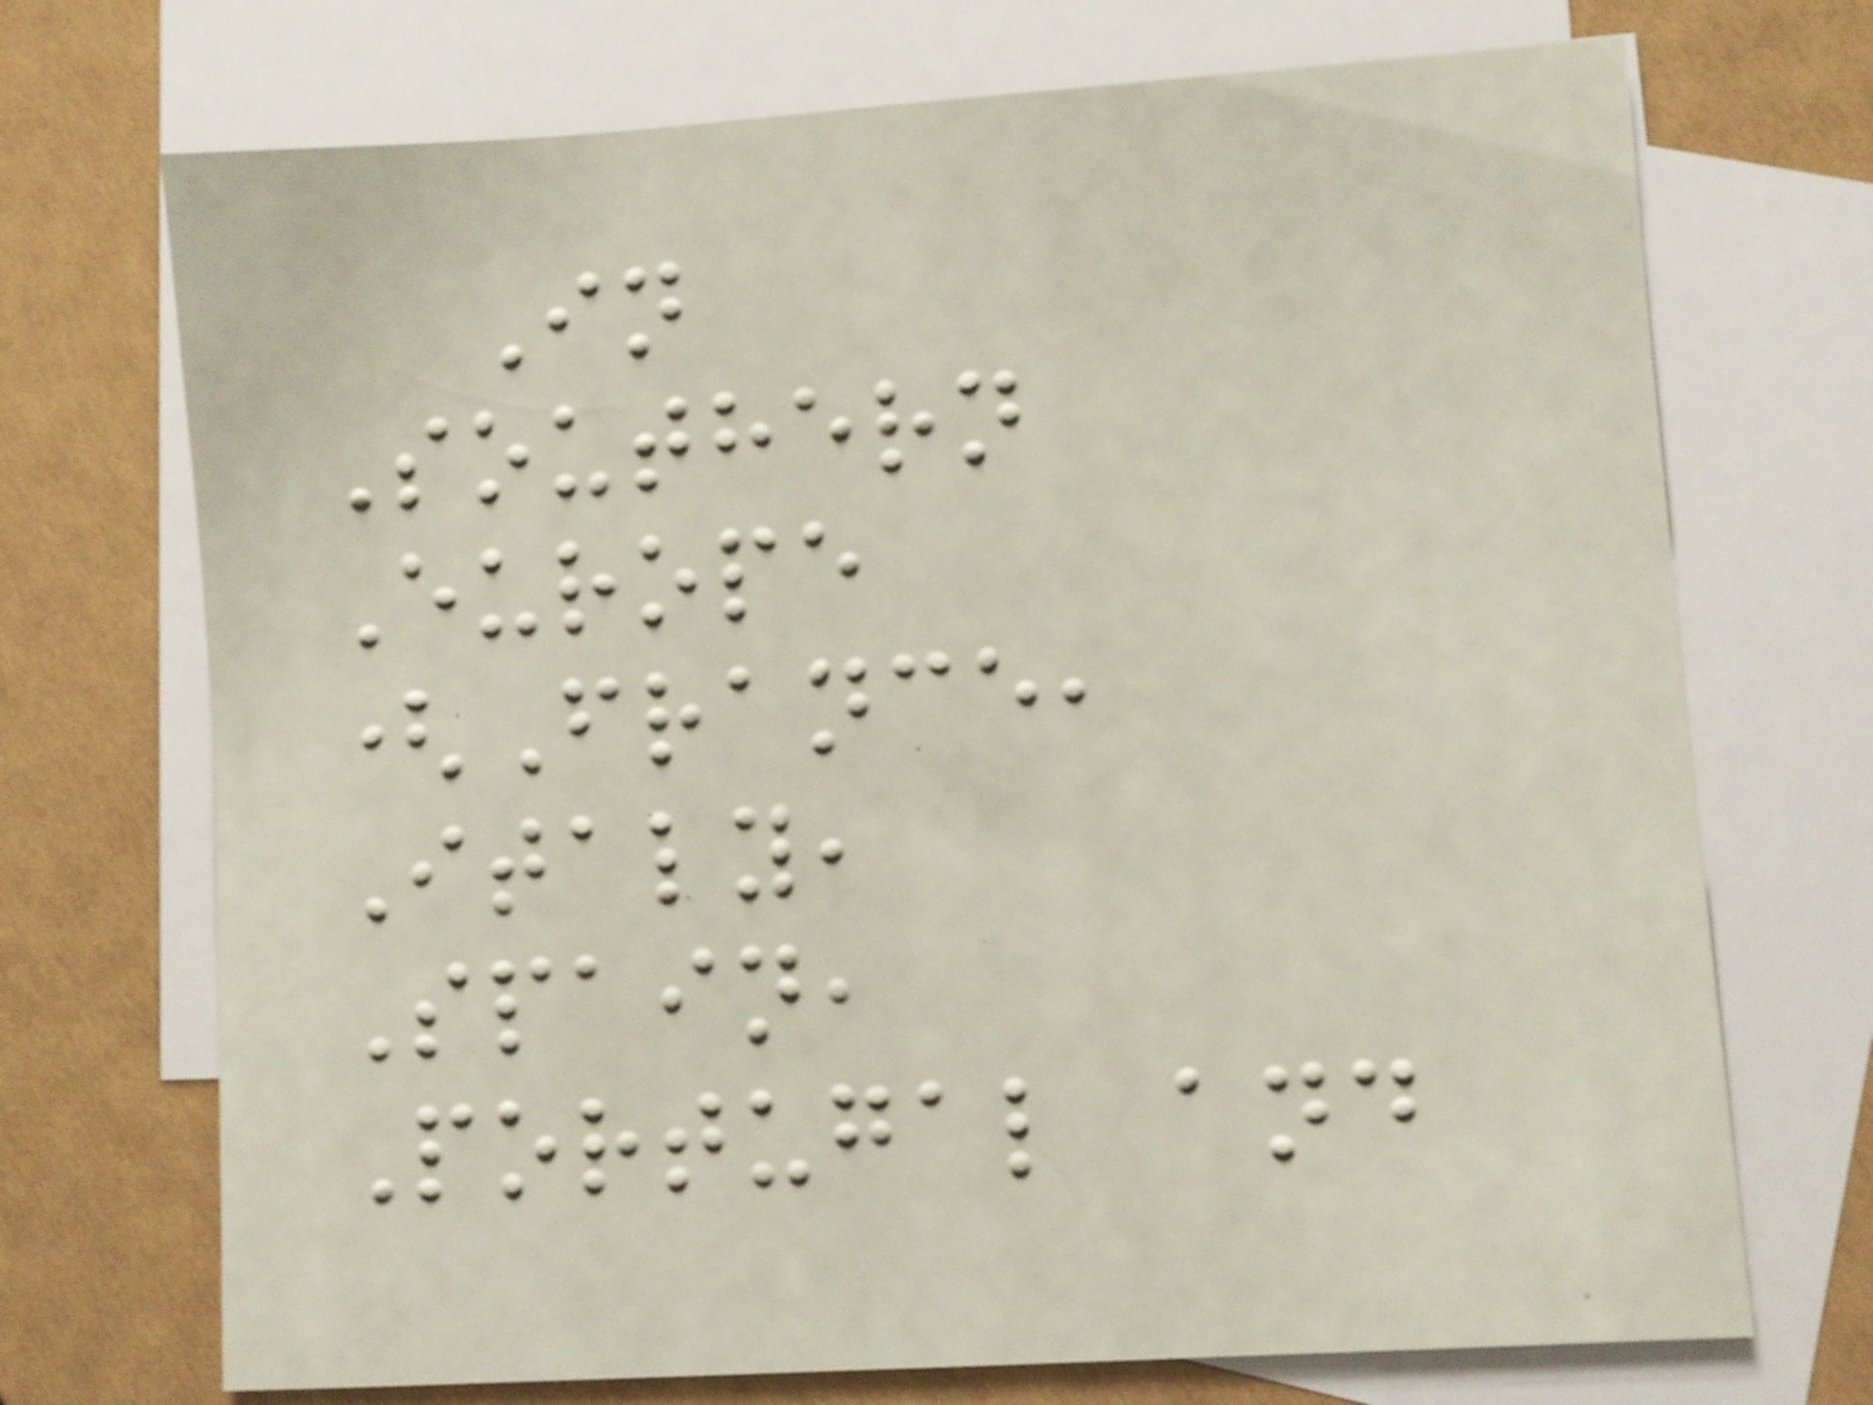In
Southern
Europe
(France,
Italy,
Spain,
Portugal and
